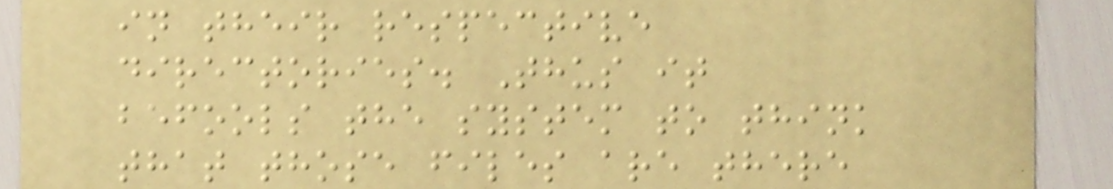in their respective
directories. Thus it
befools the system to think
that those files are there
